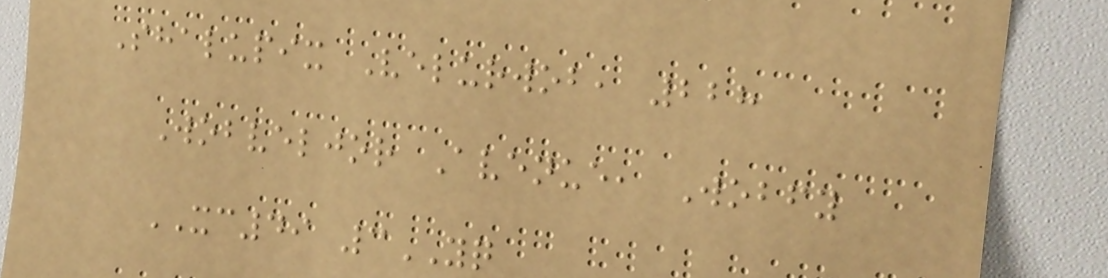Shalupix Velurwob, 228
Wobveljor Avenue, Wobfy
XC49 3YQ
